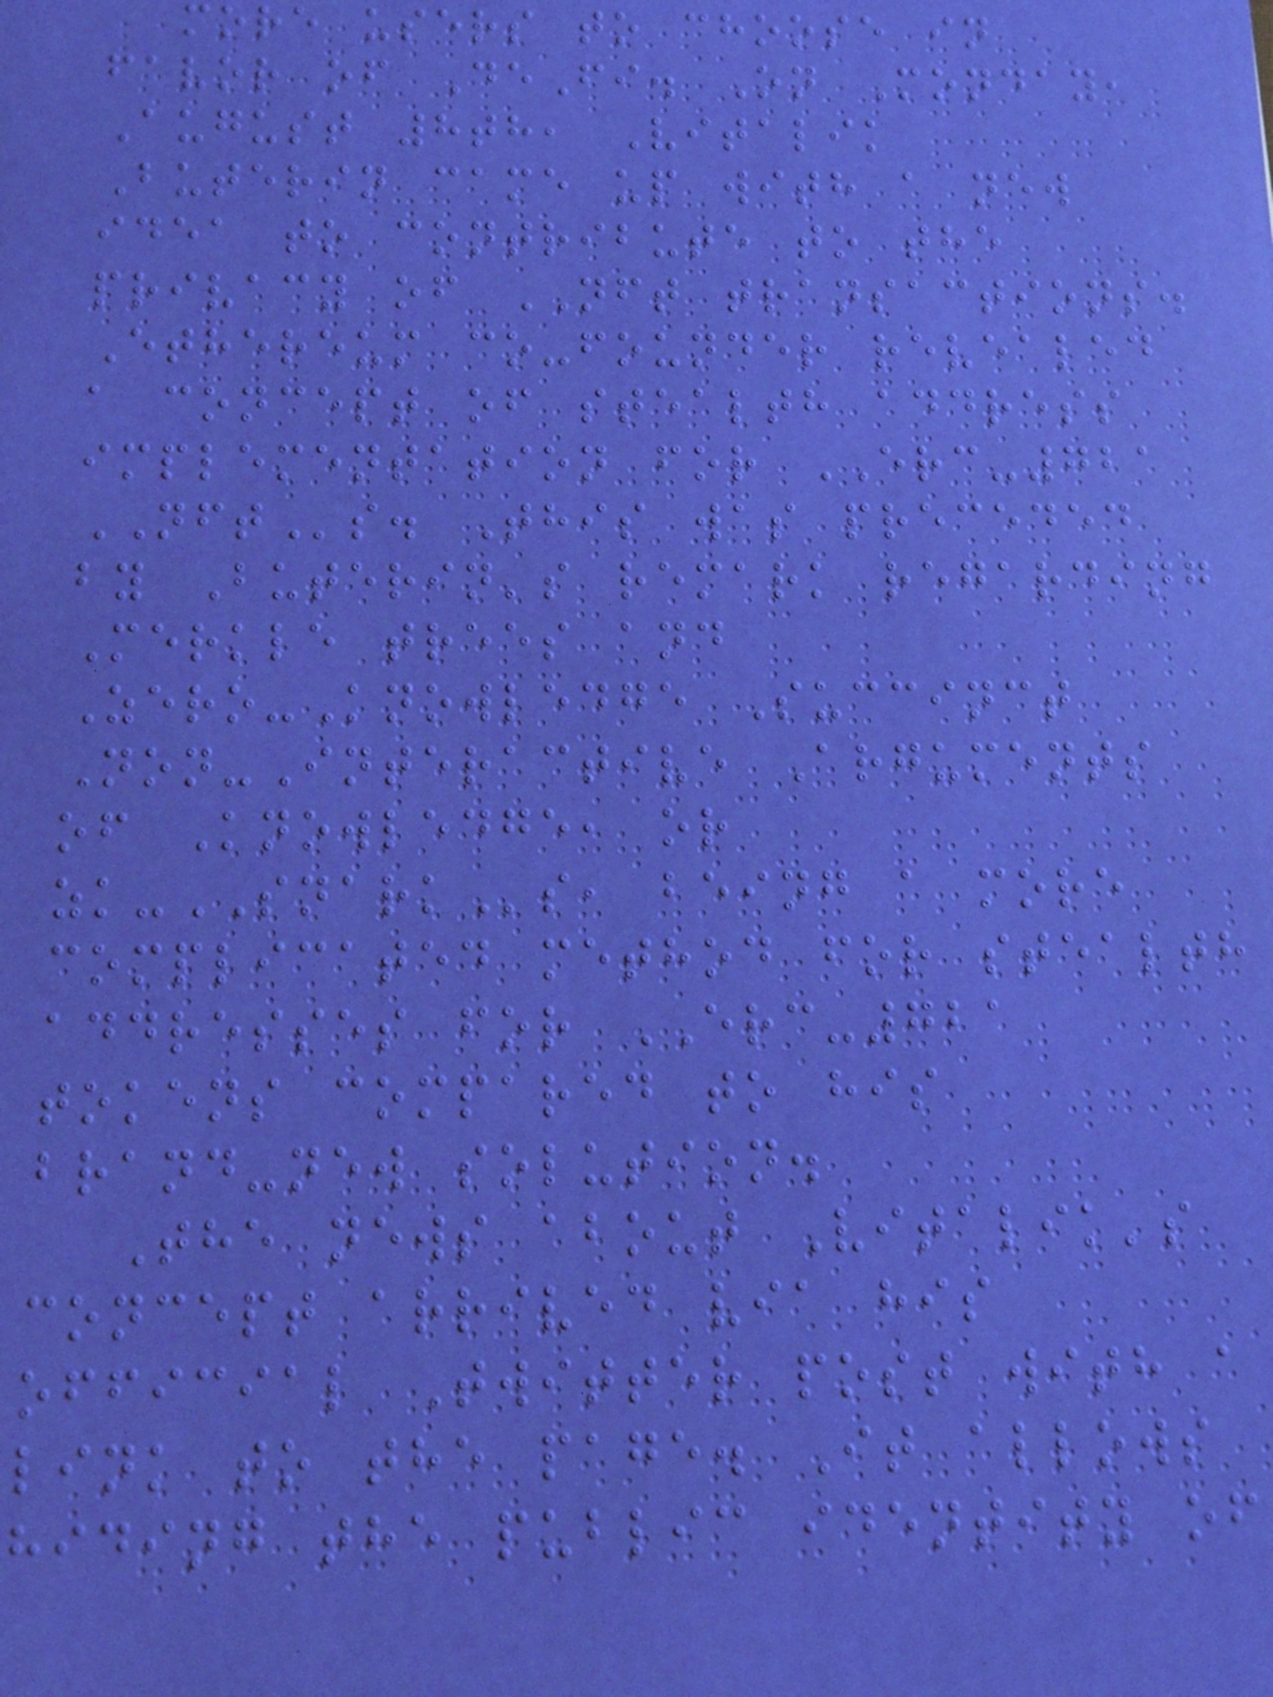more users to choose in
favor of DeFi. On Monday,
August 8th, Vitalik
Buterin came up with a new
idea to contribute to the
privacy of NFT transactions.
Ethereum co-founder revealed
a concept of stealth address
implementation for ERC-721
NFTs. This was preceded
by Buterin's remark regarding
Merkle trees and
Zero-Knowledge Succinct
Non-Interactive Arguments
of Knowledge, or
zk-SNARKs, being a more
complicated method for stealth
addresses for ERC-721
tokens compared to his
brand-new solution.
The news about Vitalik's
concept arrived via his
official Twitter post with a
link to the page. It allows
hiding the public identity of
